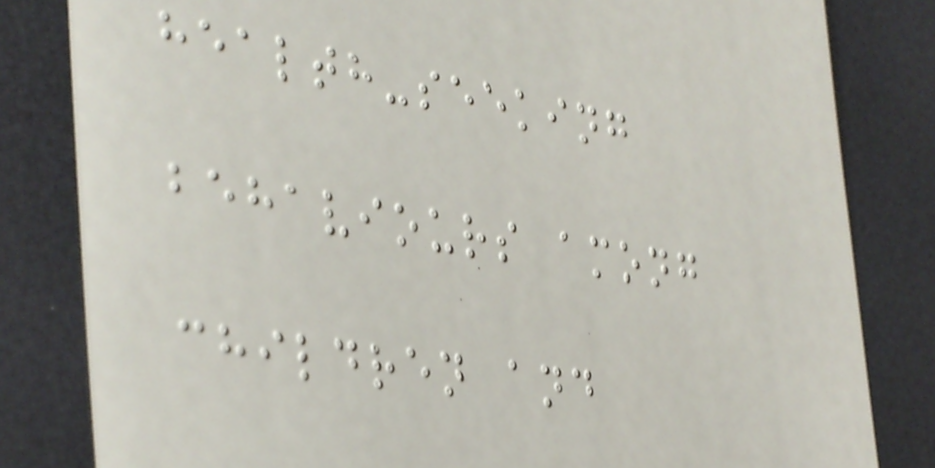health-seeking
behaviours among
children and
